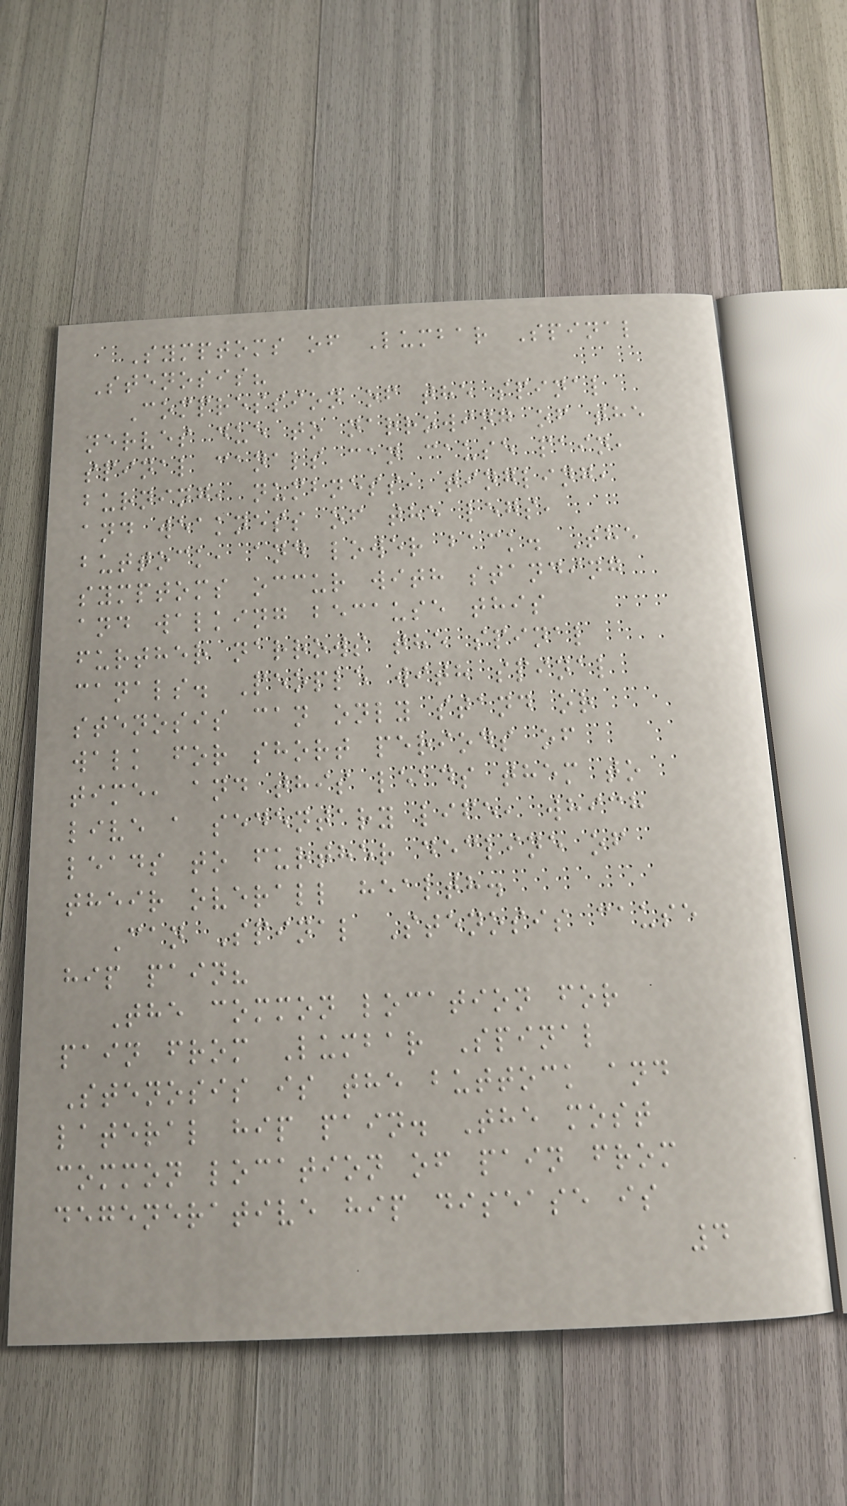Symptoms of Lumbar Spinal
Stenosis?
Compression of the spinal
nerves due to narrowing of the
spinal canals can cause pain,
burning, numbness, tingling,
and weakness of the legs,
buttock, and lower back. The
symptoms occur with standing
and walking because this
further narrows the spinal
canals. People with spinal
stenosis can only stand or
walk for short periods of
time, and this leads them to
live a sedentary life, which
leads to further decline of
their overall health.
Can Spinal Stenosis cause
hip pain?
The common location for
pain from Lumbar Spinal
Stenosis is the buttock and
lateral hip pain. The most
common location of pain from
degenerative hip disease is
4
